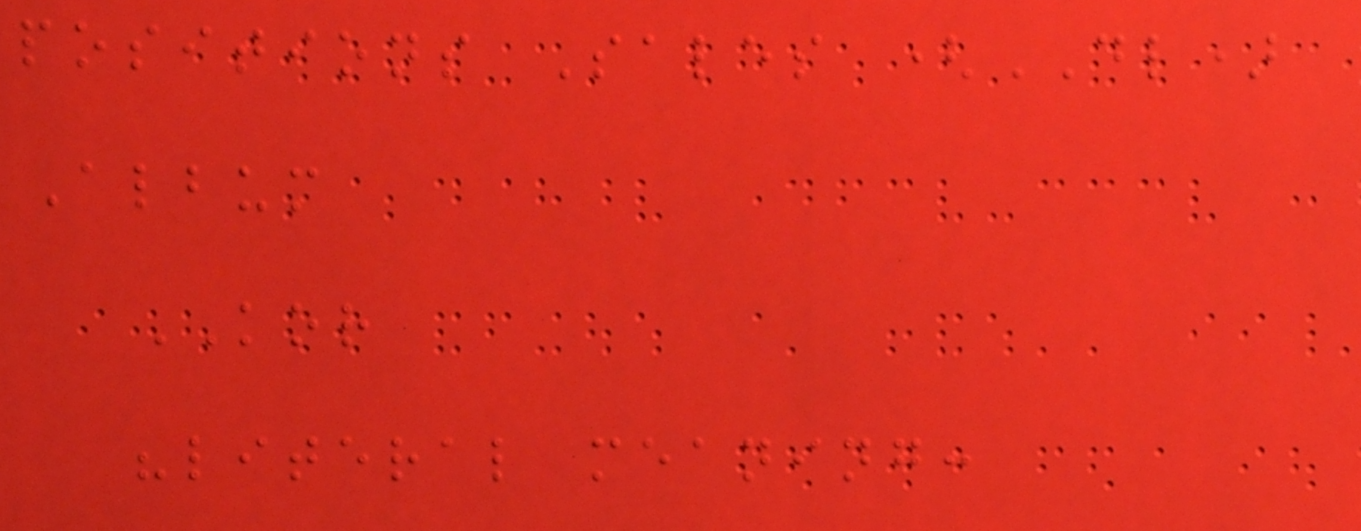positions Sales (DL)
Album
KOR
"literal meaning:
